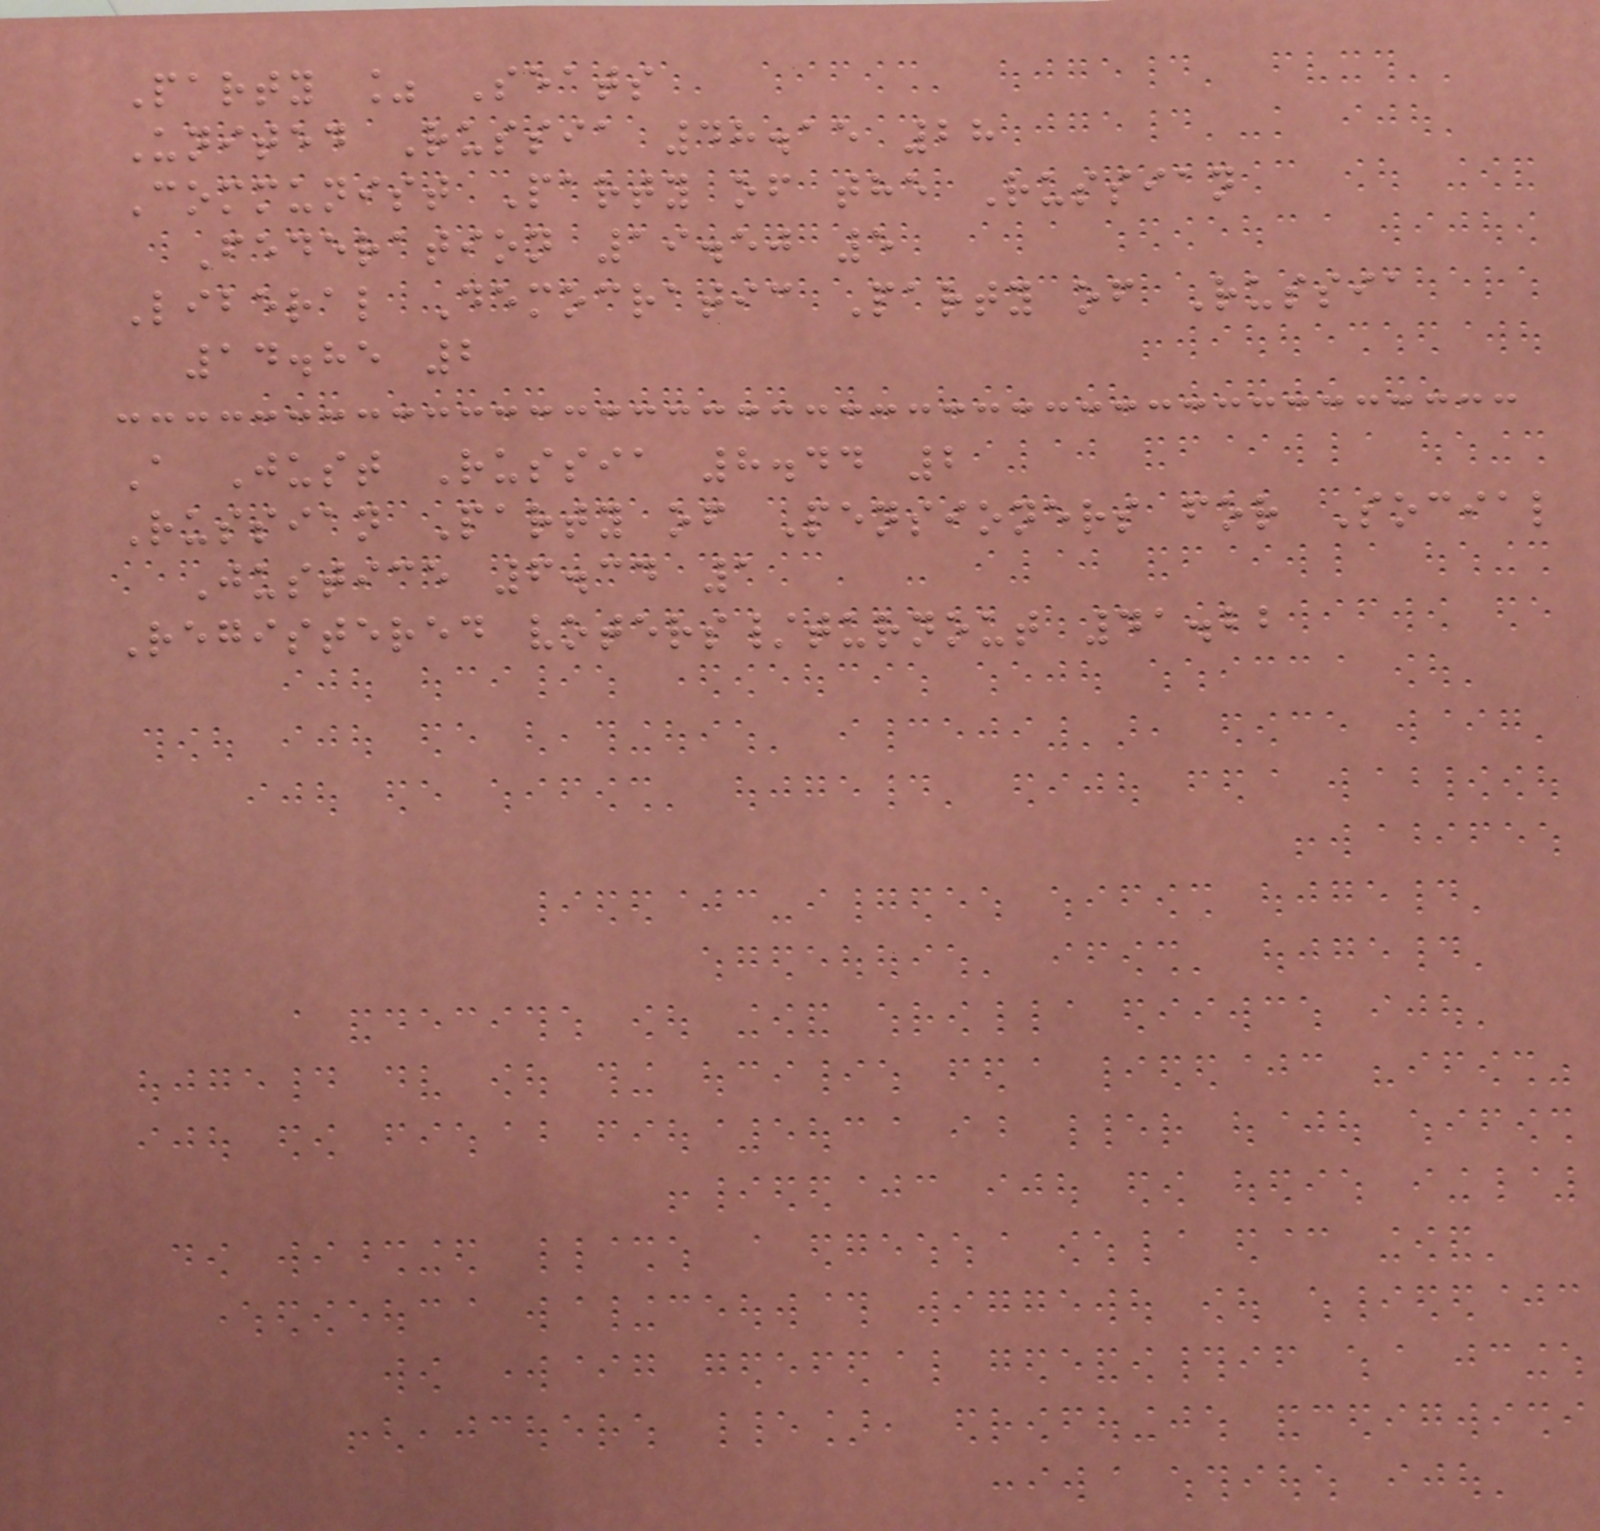Party % Seats
United Russia 48.15 28
Communist Party of the Russian
Federation 19.50 5
Liberal Democratic Party of Russia
14.85 2
A Just Russia 8.44 2
Russian Party of Pensioners for Social
Justice 6.34 1
Registered voters/turnout 41.22
